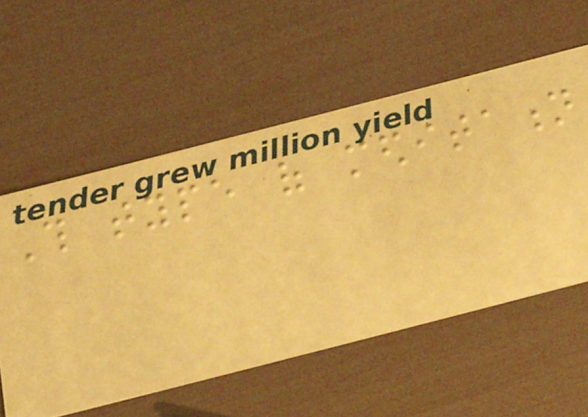This type of meditation
